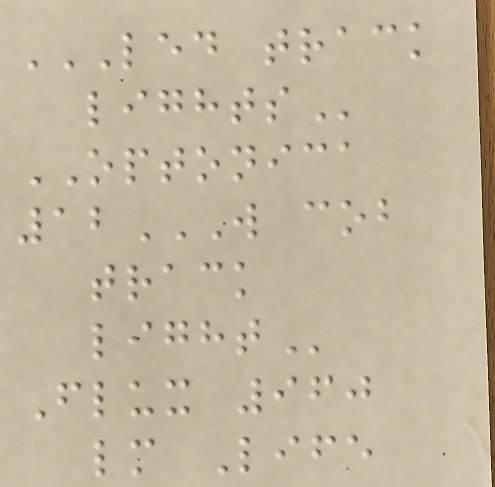LED TRACK
LIGHTS
OPTONICA
12W COB
TRACK
LIGHT
Flux 960
lm Life
